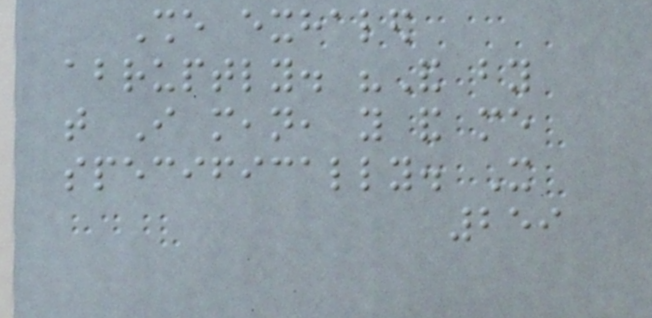She exhaled
abruptly. "And by
that I mean, you and me
specifically. It
259
